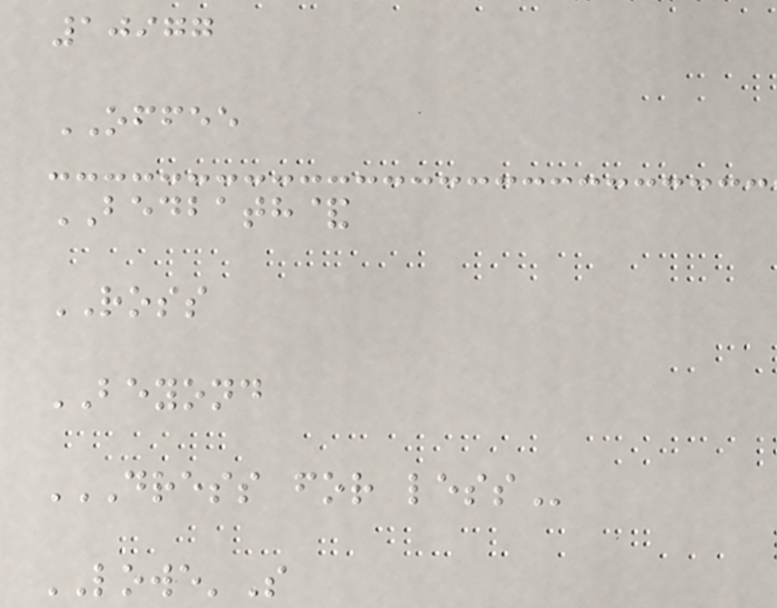10977
OFFEE
BEDBATH&
ROSS
BEYOND
DRESS FOR LESS
LOWE'S
